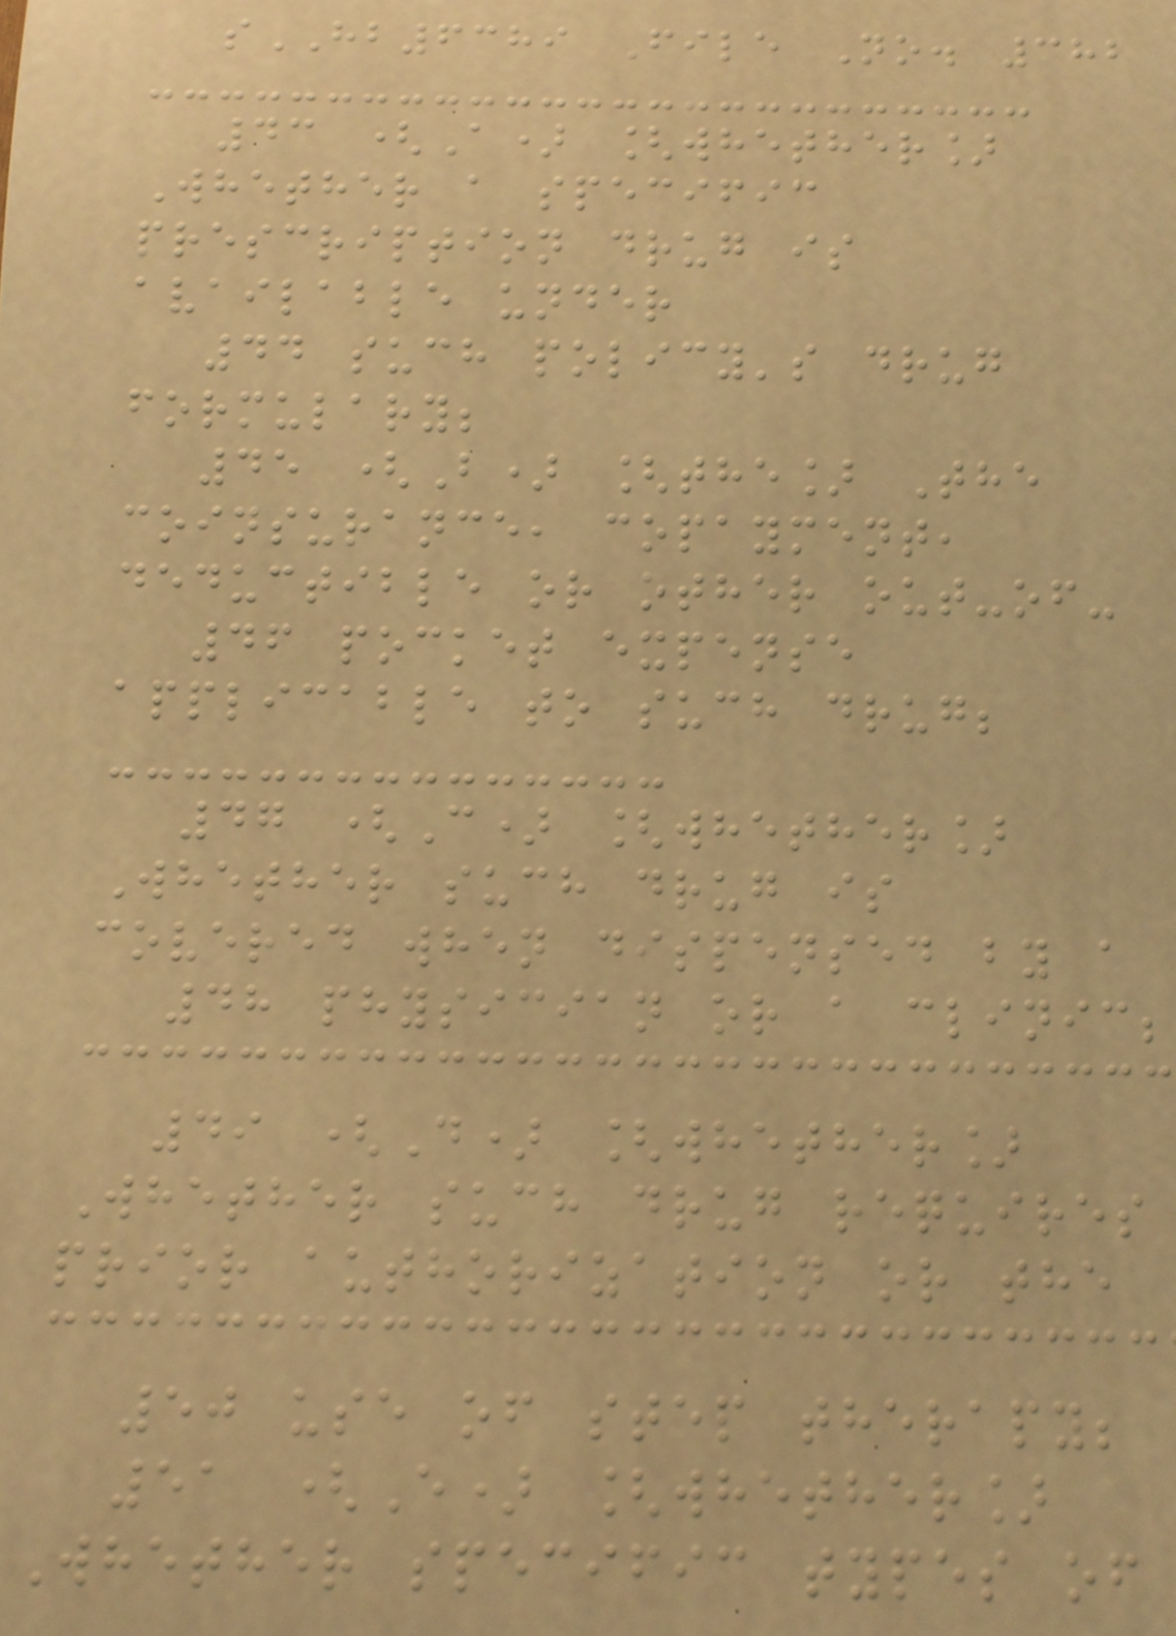sHB6389 File No. 382
43 (A) [whether]
Whether a specific
prescription drug is
available under
44 such policy's drug
formulary;
45 (B) [the] The
coinsurance, copayment,
deductible or other out-of-
46 pocket expense
applicable to such drug;
47 (C) [whether]
Whether such drug is
covered when dispensed by a
48 physician or a clinic;
49 (D) [whether]
Whether such drug requires
prior authorization or the
50 use of step therapy;
51 (E) [whether]
Whether specific types of
